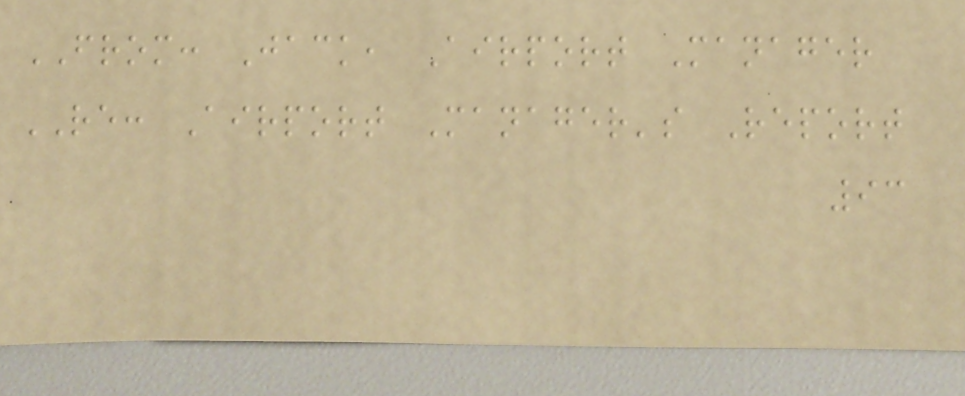FROM: Jack, Airport Manager
RE: Airport Manager's Report
93
